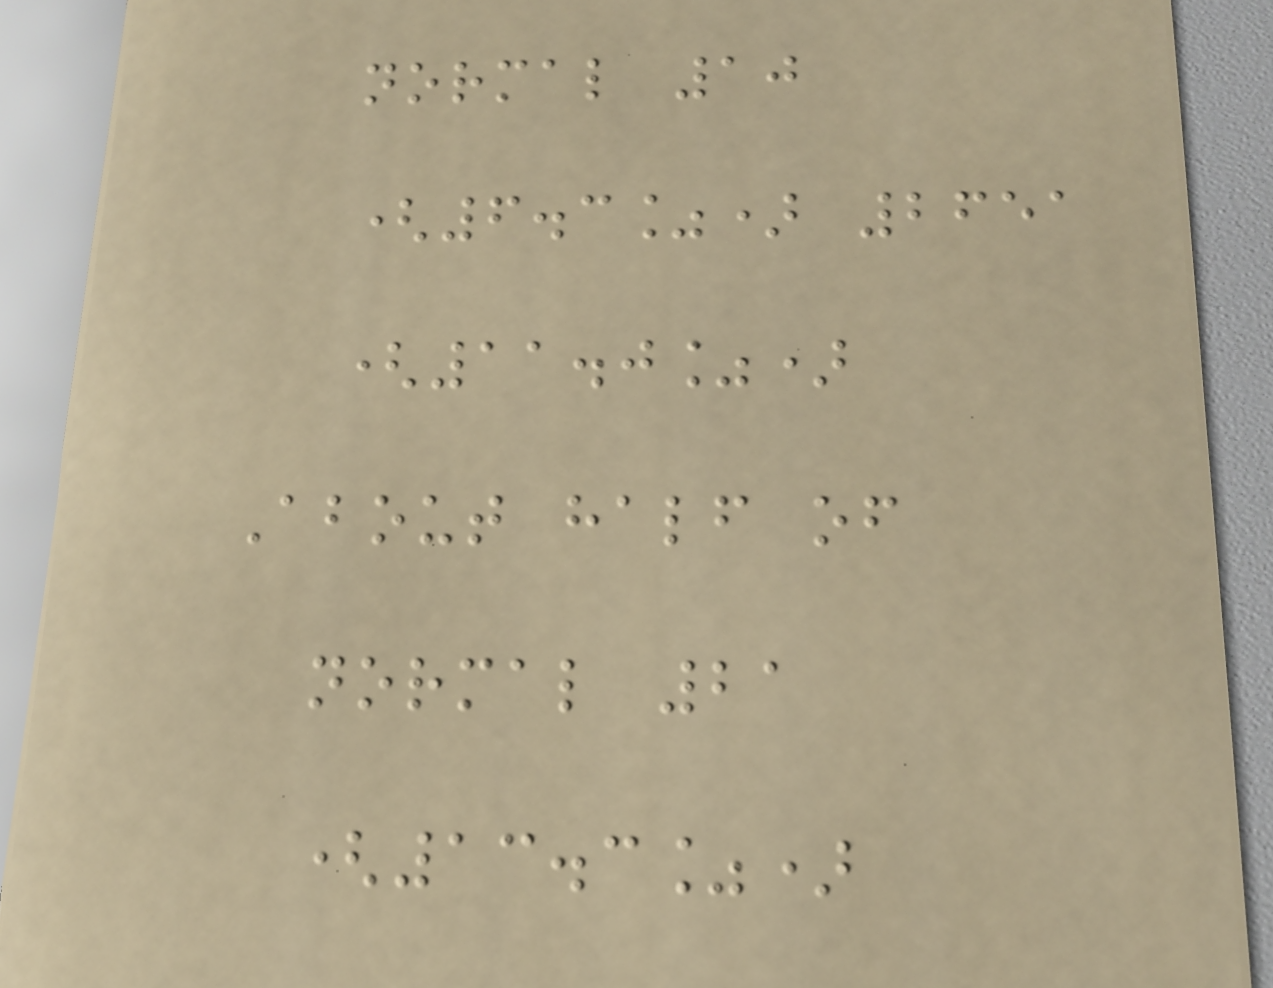normal 10
(6.3%) 2651
(11.0%)
About half of
normal 21
(13.3%)
